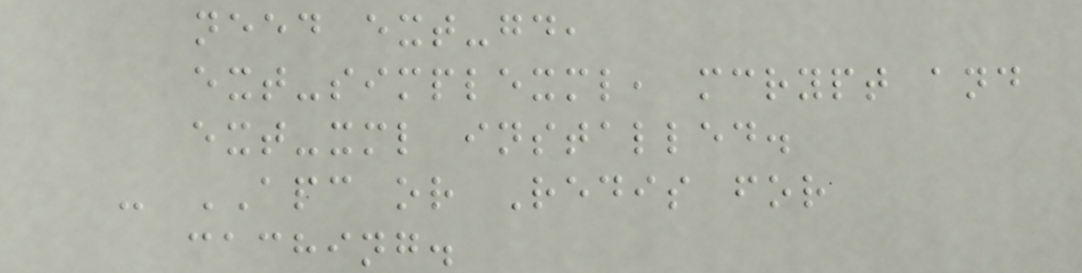need ext-gd,
ext-simplexml, mcrypt and
ext-xml installed.
- APC or Redis for
caching.
